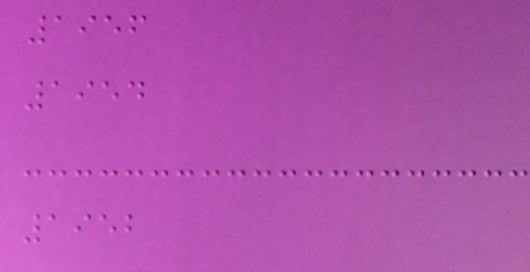1956
1954
1952
